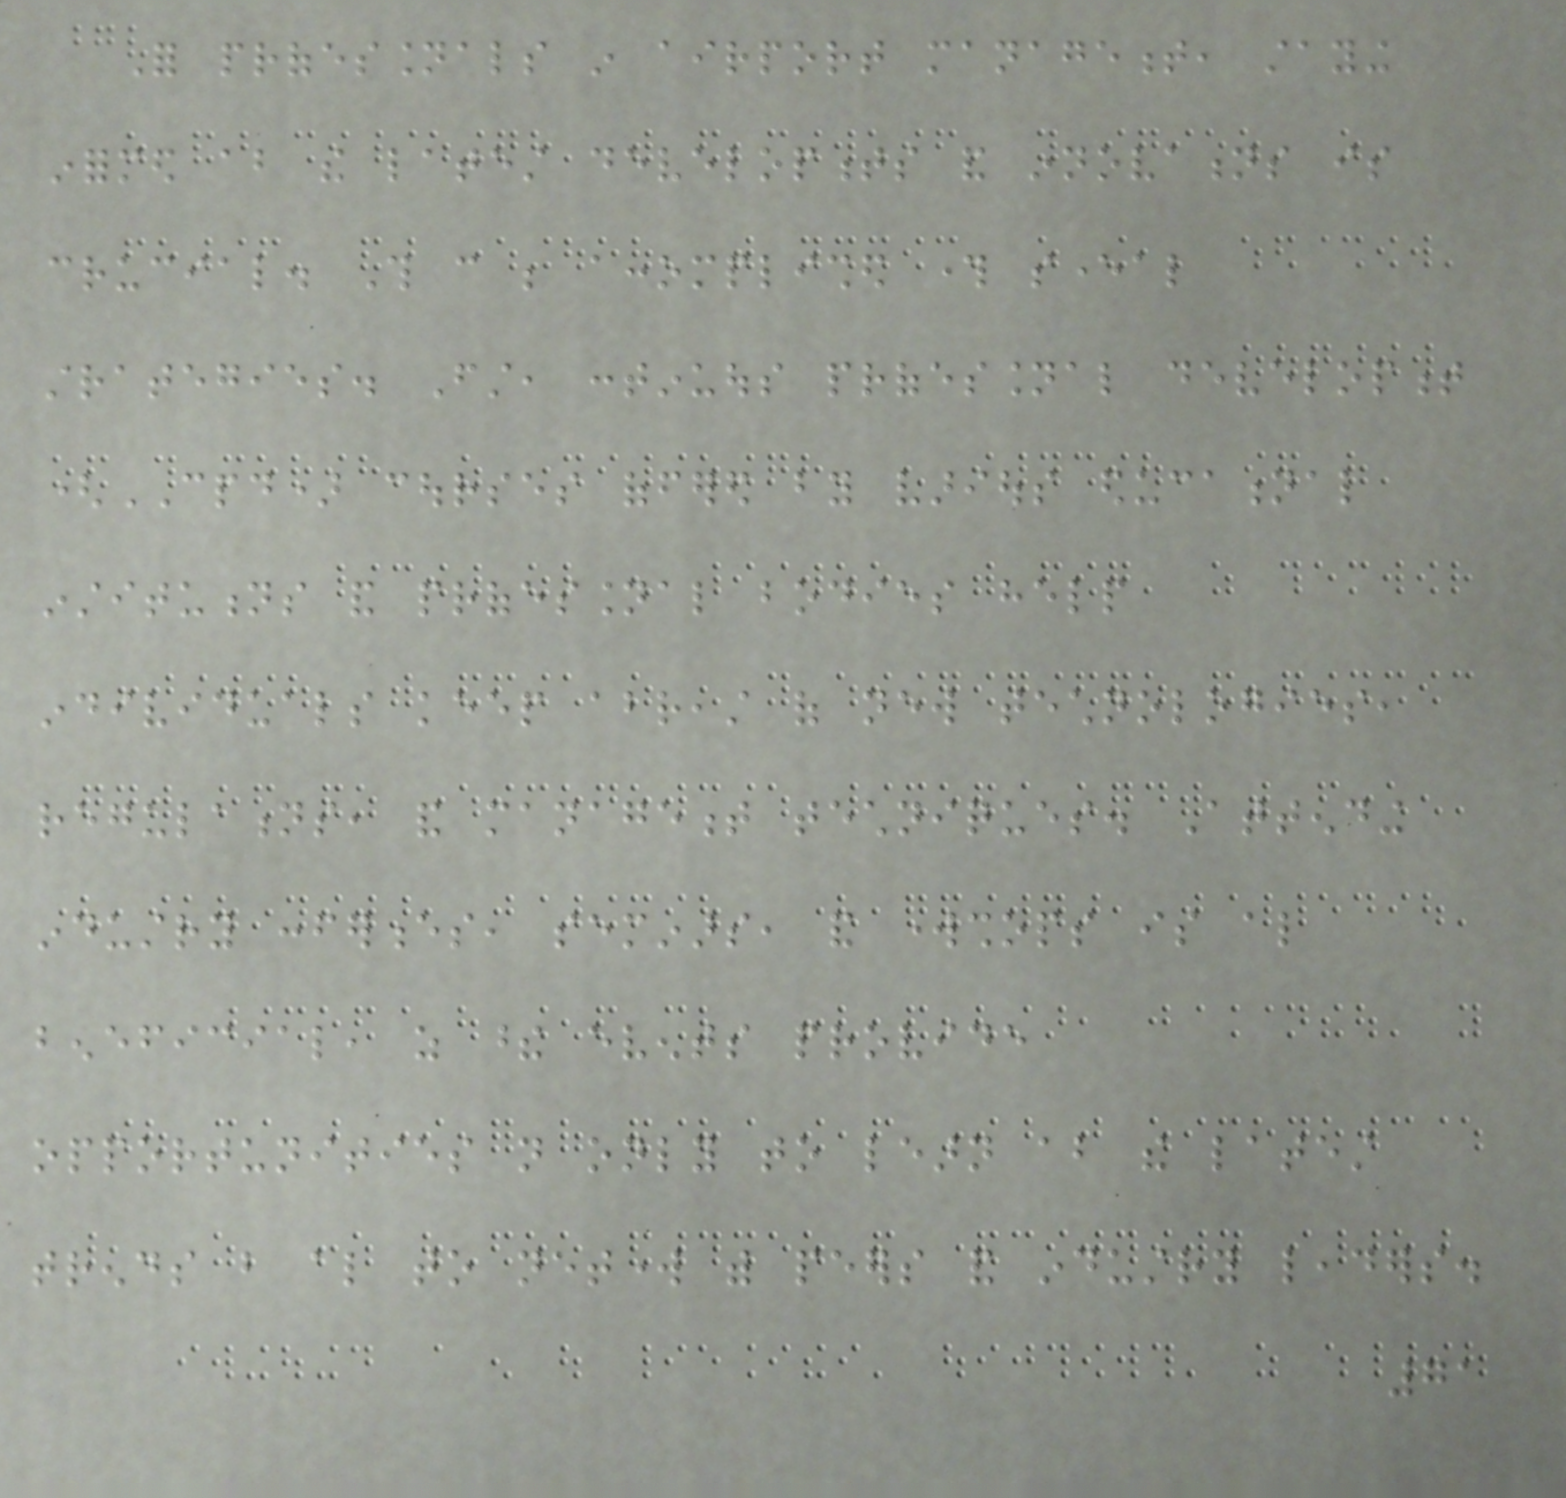For professionals in airport management, staying
informed about the latest developments and innovations is
crucial. This can be accomplished through several
strategies. First, continuous professional development
(CPD) courses offered by various educational
institutions and professional bodies help
individuals keep abreast of new technologies,
regulations, and management techniques. Attending
industry conferences, seminars, and workshops is also
beneficial, as these events provide
opportunities not only to learn about the latest
trends but also to network with peers and industry leaders.
71
